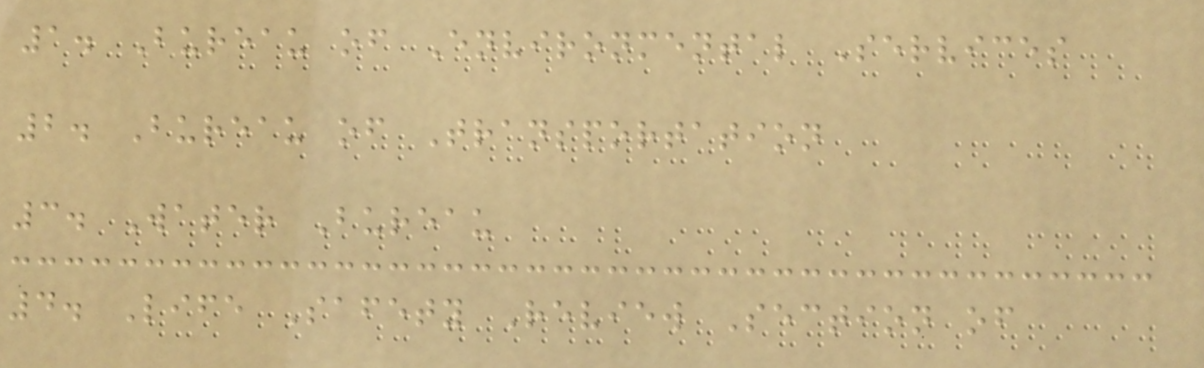1. Bureau of Environmental Services
2. Bureau of Transportation
3. Water Bureau
4. Life Safety Review Section of
